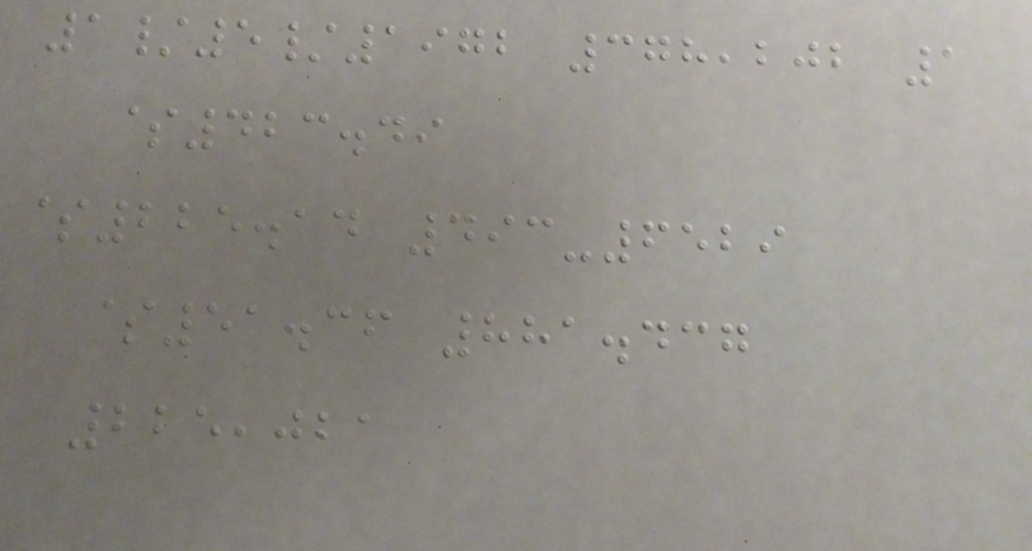1/5/1972 378,202 1
$423.49
$225.14 493-6529
$51.36 881.437
225,021
